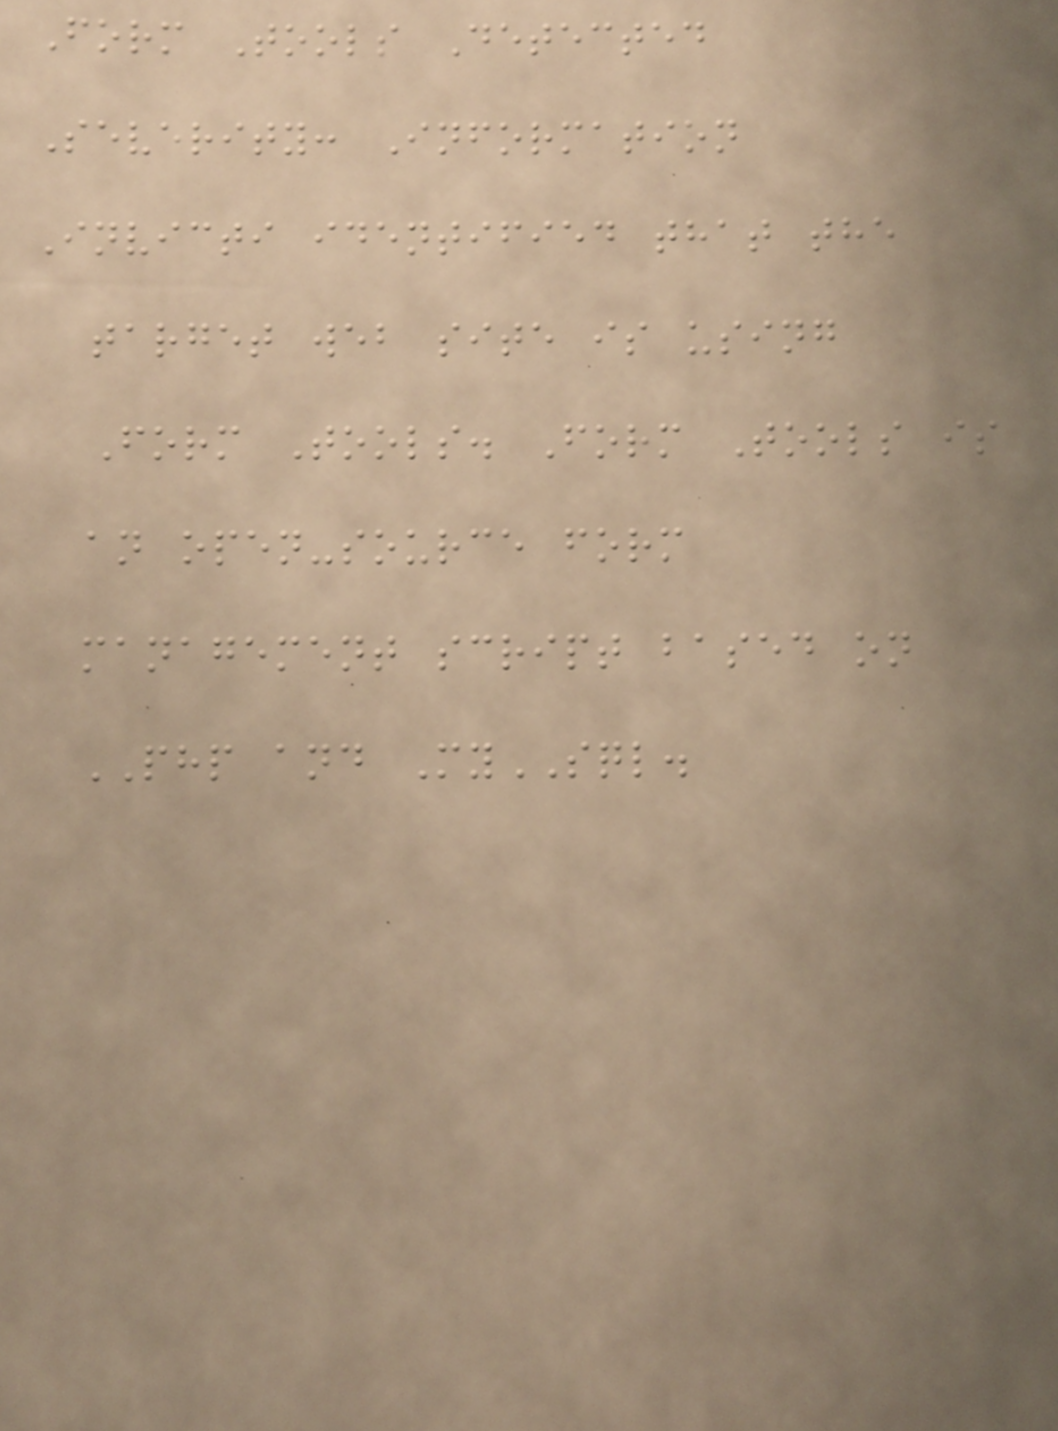Form Tools Detected
Severity: Information
Invicti identified that the
target web site is using
Form Tools. Form Tools is
an open-source form
management script based on
PHP and MySQL.
